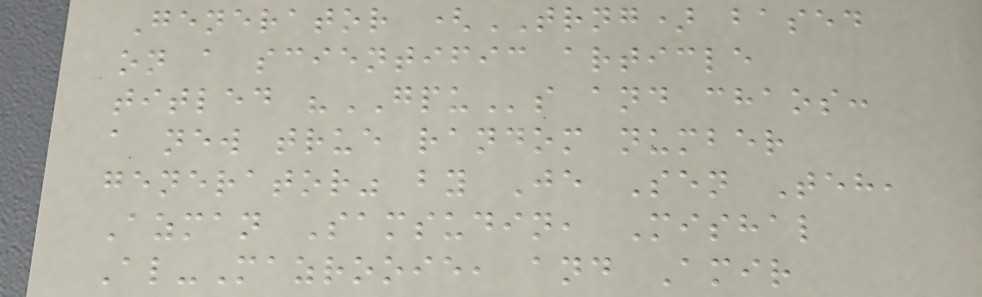Generator (TRNG) based
on a scientific article
titled "GPUs and chaos:
a new true random number
generator" by Je Sen Teh,
Azman Samsudin, Mishal
Al-Mazrooie, and Amir
